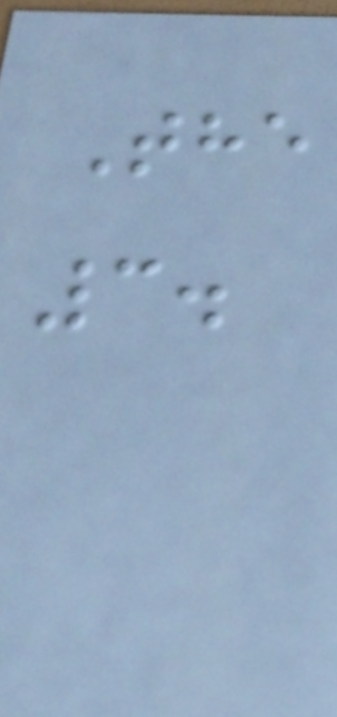The
3.
